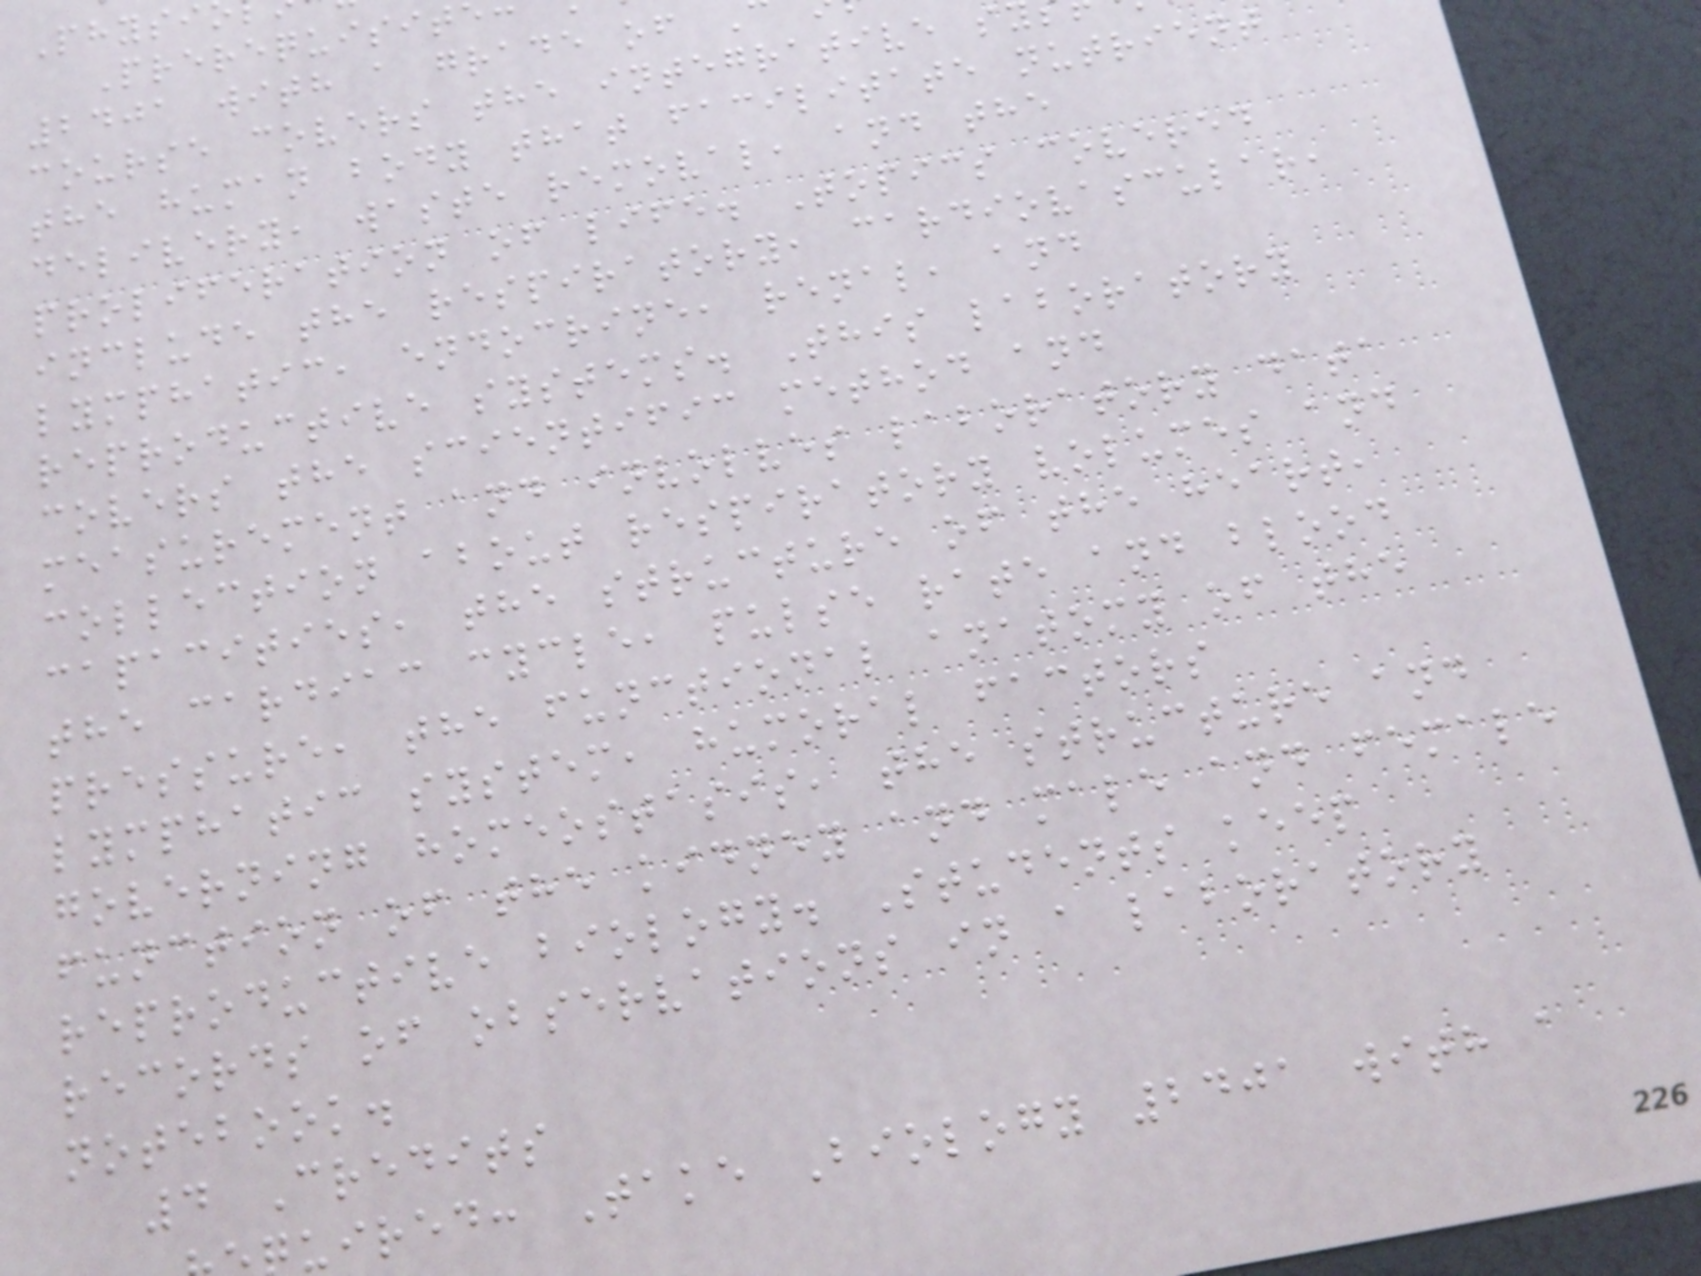Physi
Prerequisit
2401 with a grade of
course covers the integrative s
the human body that facilitate nutrient
delivery, waste removal, and the
proliferation of life. Topics covered
include the respiratory, cardiovascular,
lymphatic, endocrine, renal, and
reproductive systems. This laboratory
covers the scientific method and
measurement and involves laboratory data
collection about respiratory volumes and
capacities, the structure of the heart,
the cardiac cycle, pulse rate and blood
pressure, the functional anatomy of the
lymphatic system, humoral factors
governing homeostasis, the structure and
function of the kidney and male and female
reproductive biology. Students keep
records of observations in a laboratory
notebook.
4 Credits
uired: Take Biology 2401 with a
